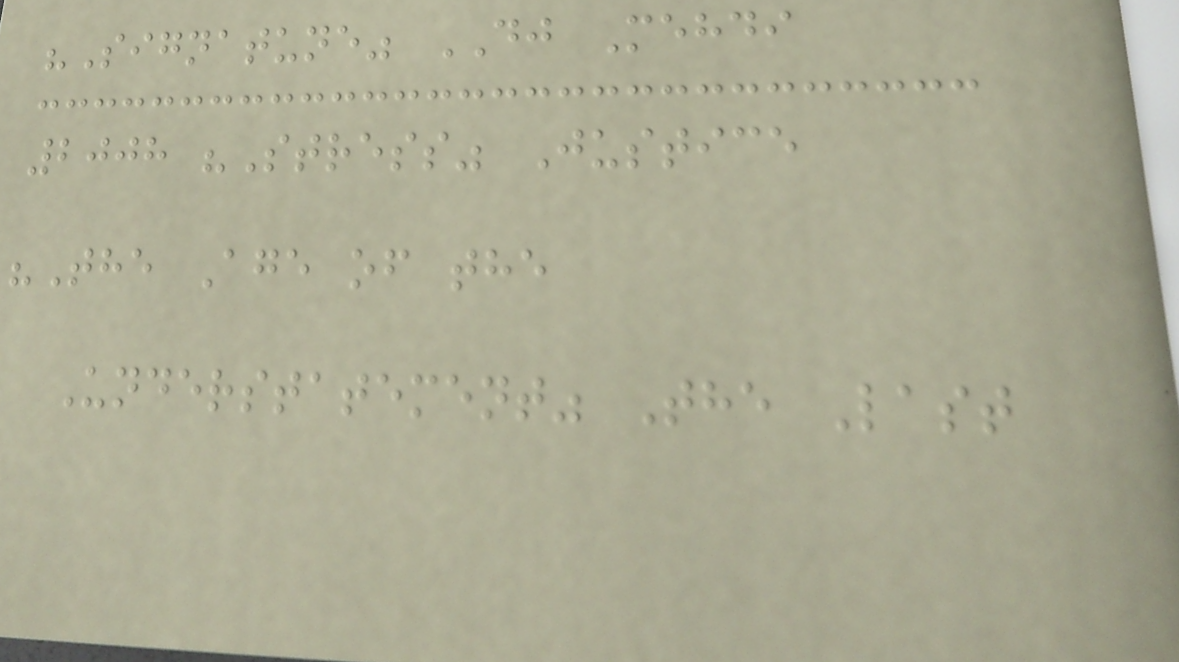"Signatune" DJ Mehdi
2008 "Stress" Justice
"The Age of the
Understatement" The Last
